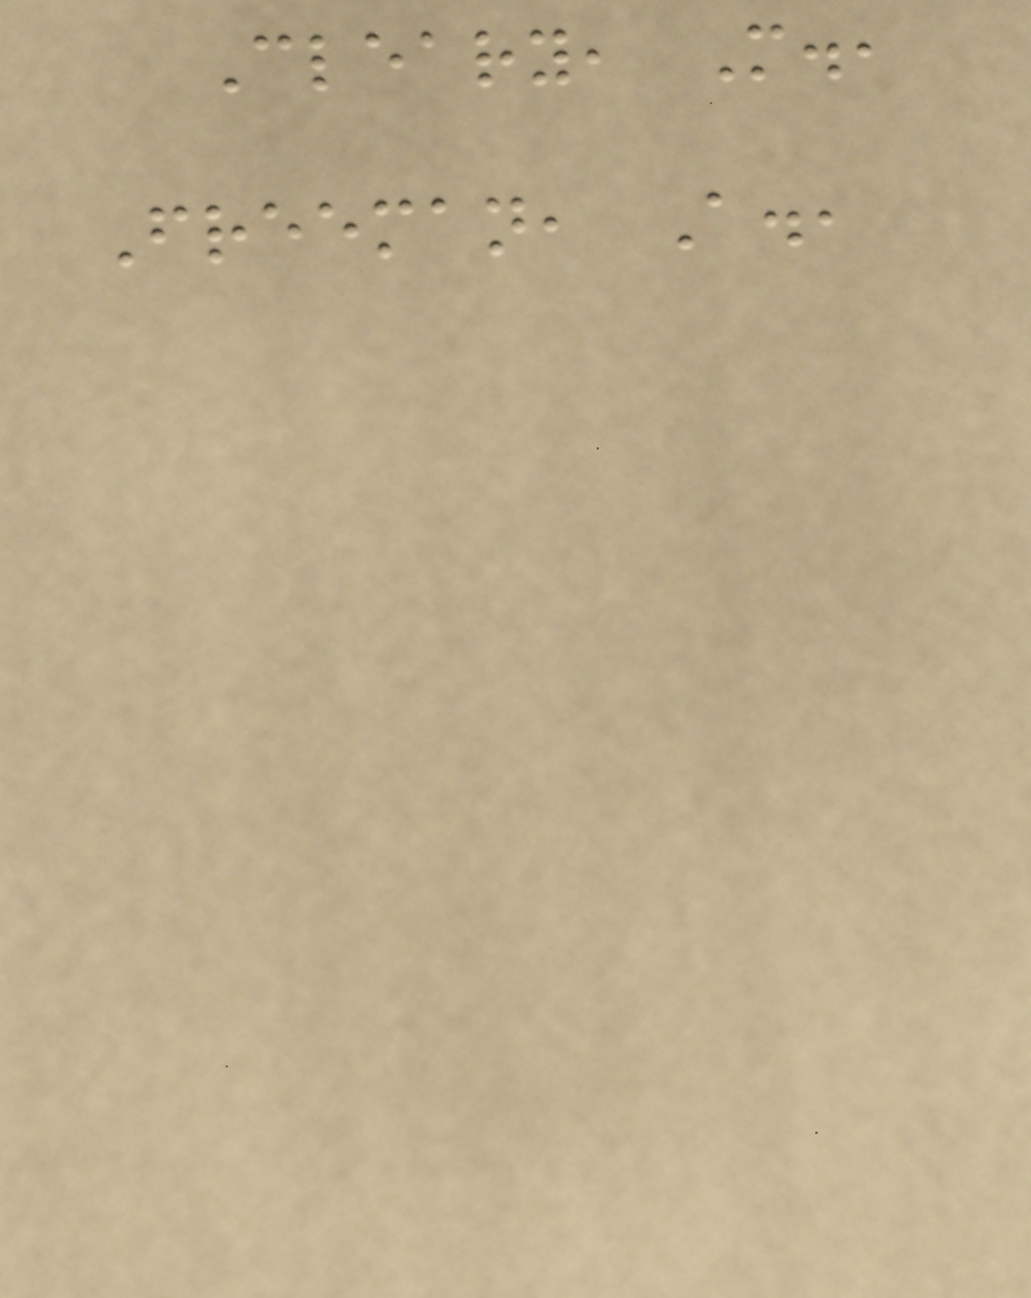Cleary, M.,
Freeman, A.,
